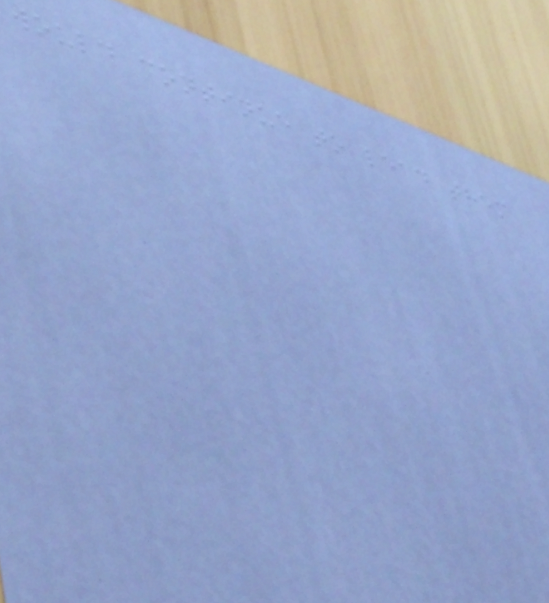would continue to lead them
